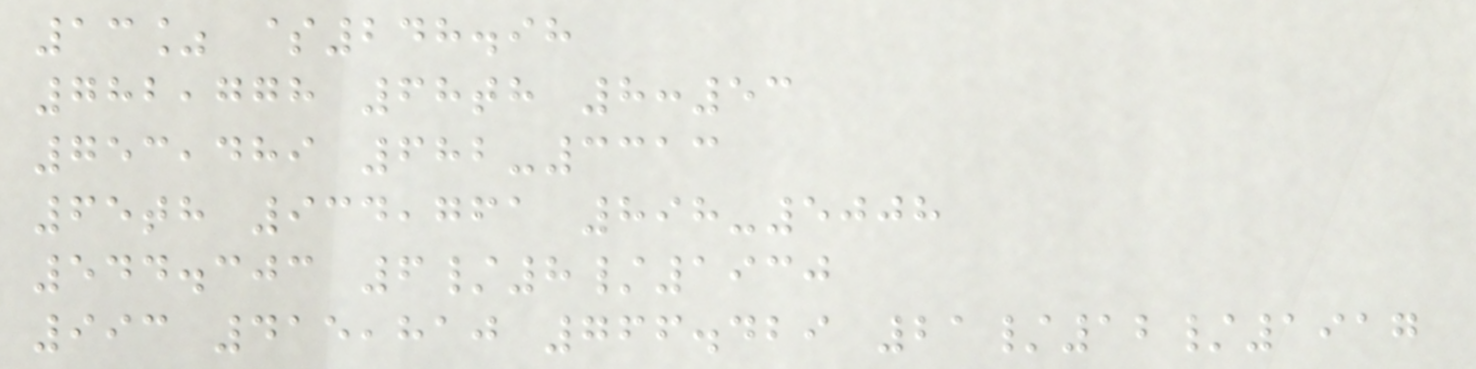13% $248.98
782,778 68th 8:53
753,489 682-3313
65th 934,761 898-5008
544.303 6/8/1930
993 415,810 766.429 21/12/1917
